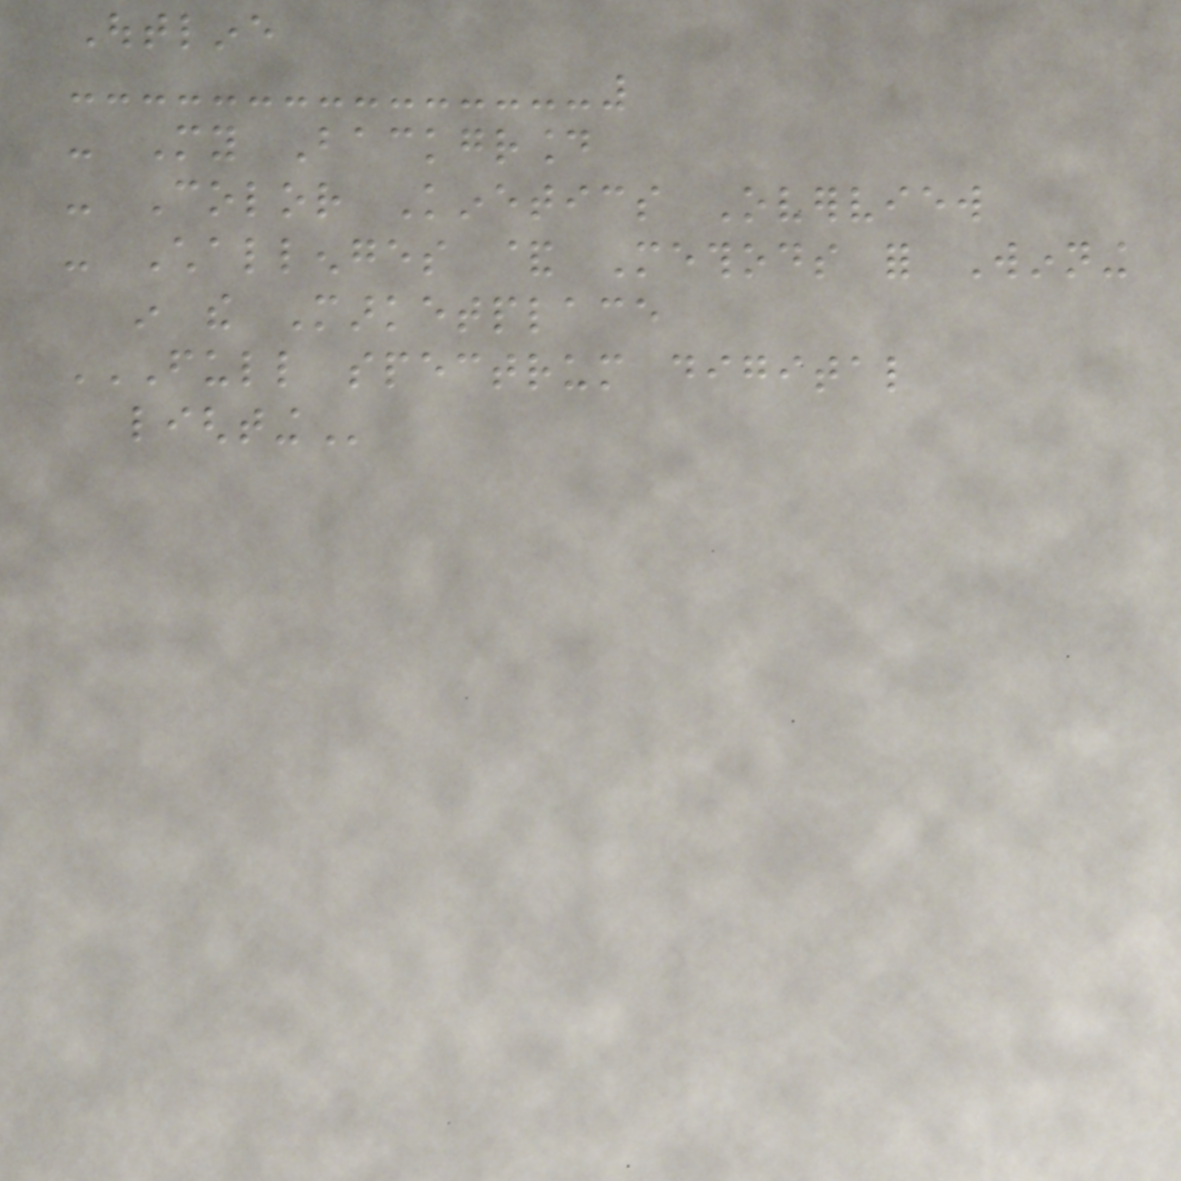Outline
- My Background
- Color Kinetics Overview
- Challenges & Methods for Winning
in the Marketplace
FULL SPECTRUM DIGITAL
LIGHTING
